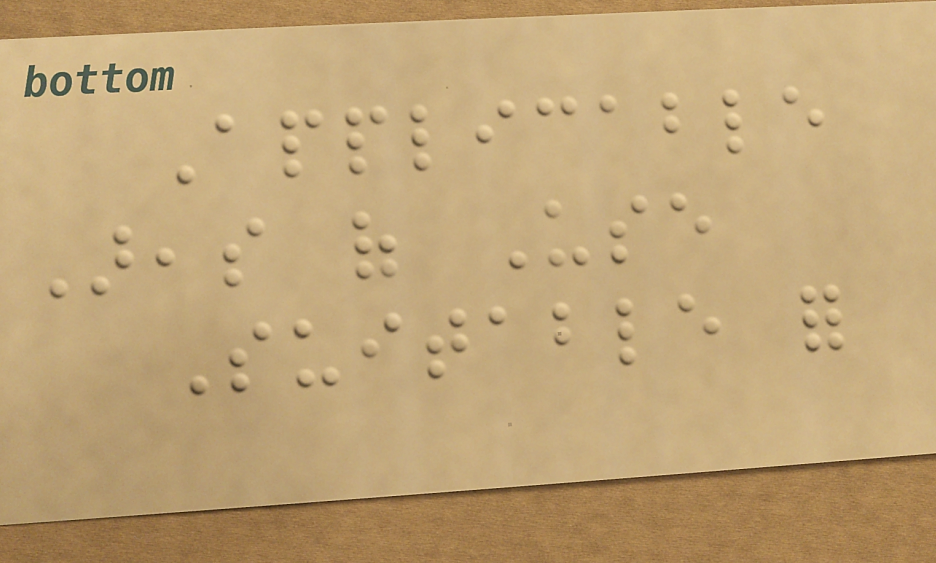Applicable
Areas of Use
Suitable for
